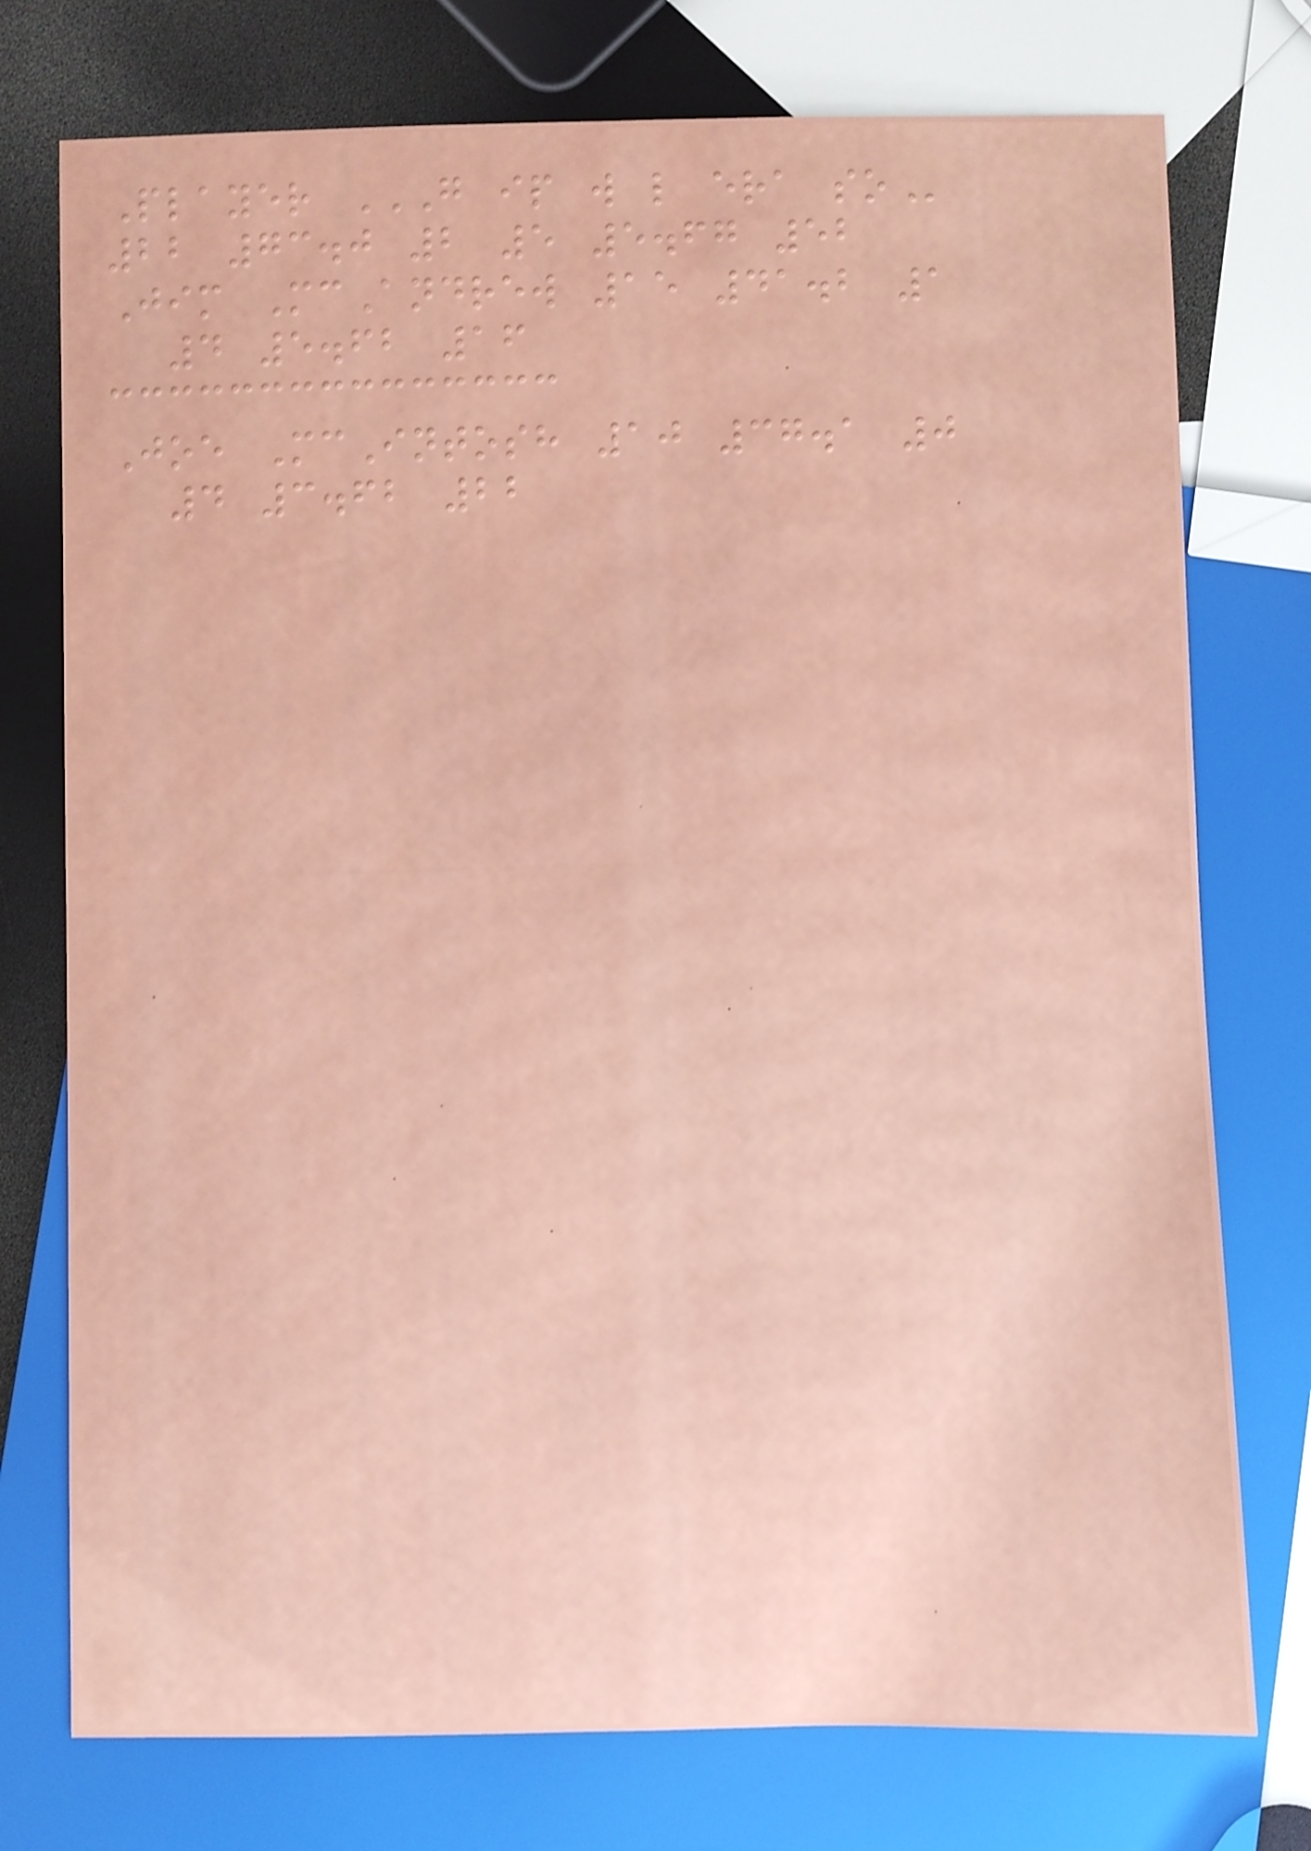Player G IP W L ERA SO
22 73.0 2 5 5.67 52
Jim McAndrew 15 41.2 1
4 5.62 16
Joe McIntosh 10 37.1 0
4 3.62 22
